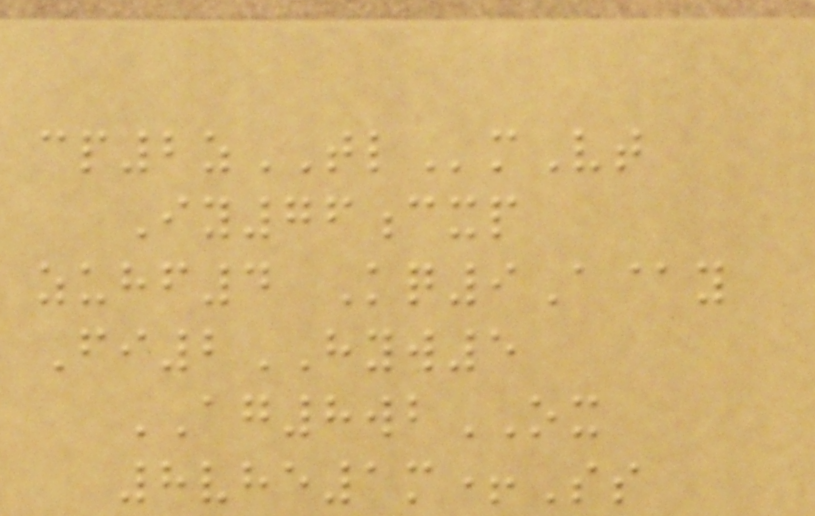cp2zTLmVt
Iy76cxp
zuhf4 Kq9A@y
Fi2HYW5
AG8wbOX
8vhe1m+Ss
